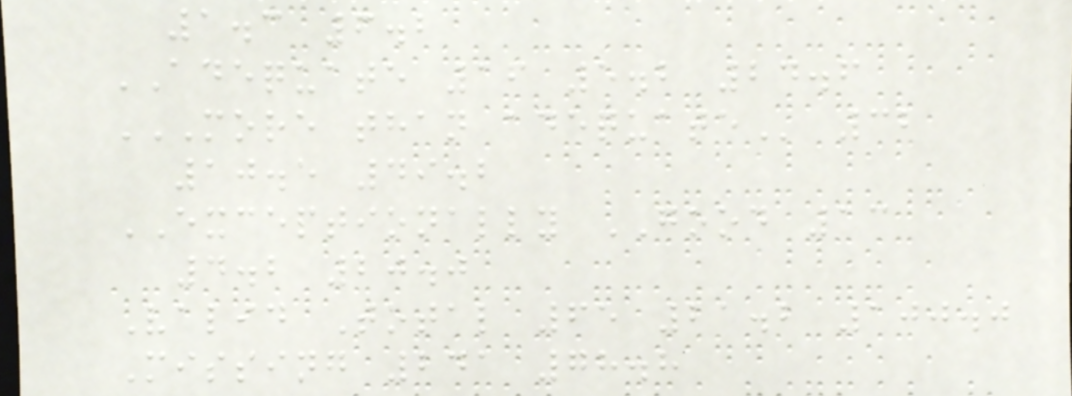1.3 6.2
ADEQUATE 16 5.2 24.6
MORE THAN ADEQUATE 32
10.5 49.2
EXCEPTIONALLY GOOD 13
4.2 20.0
Valid Total 65 21.2 100.0
Missing 241 78.8
